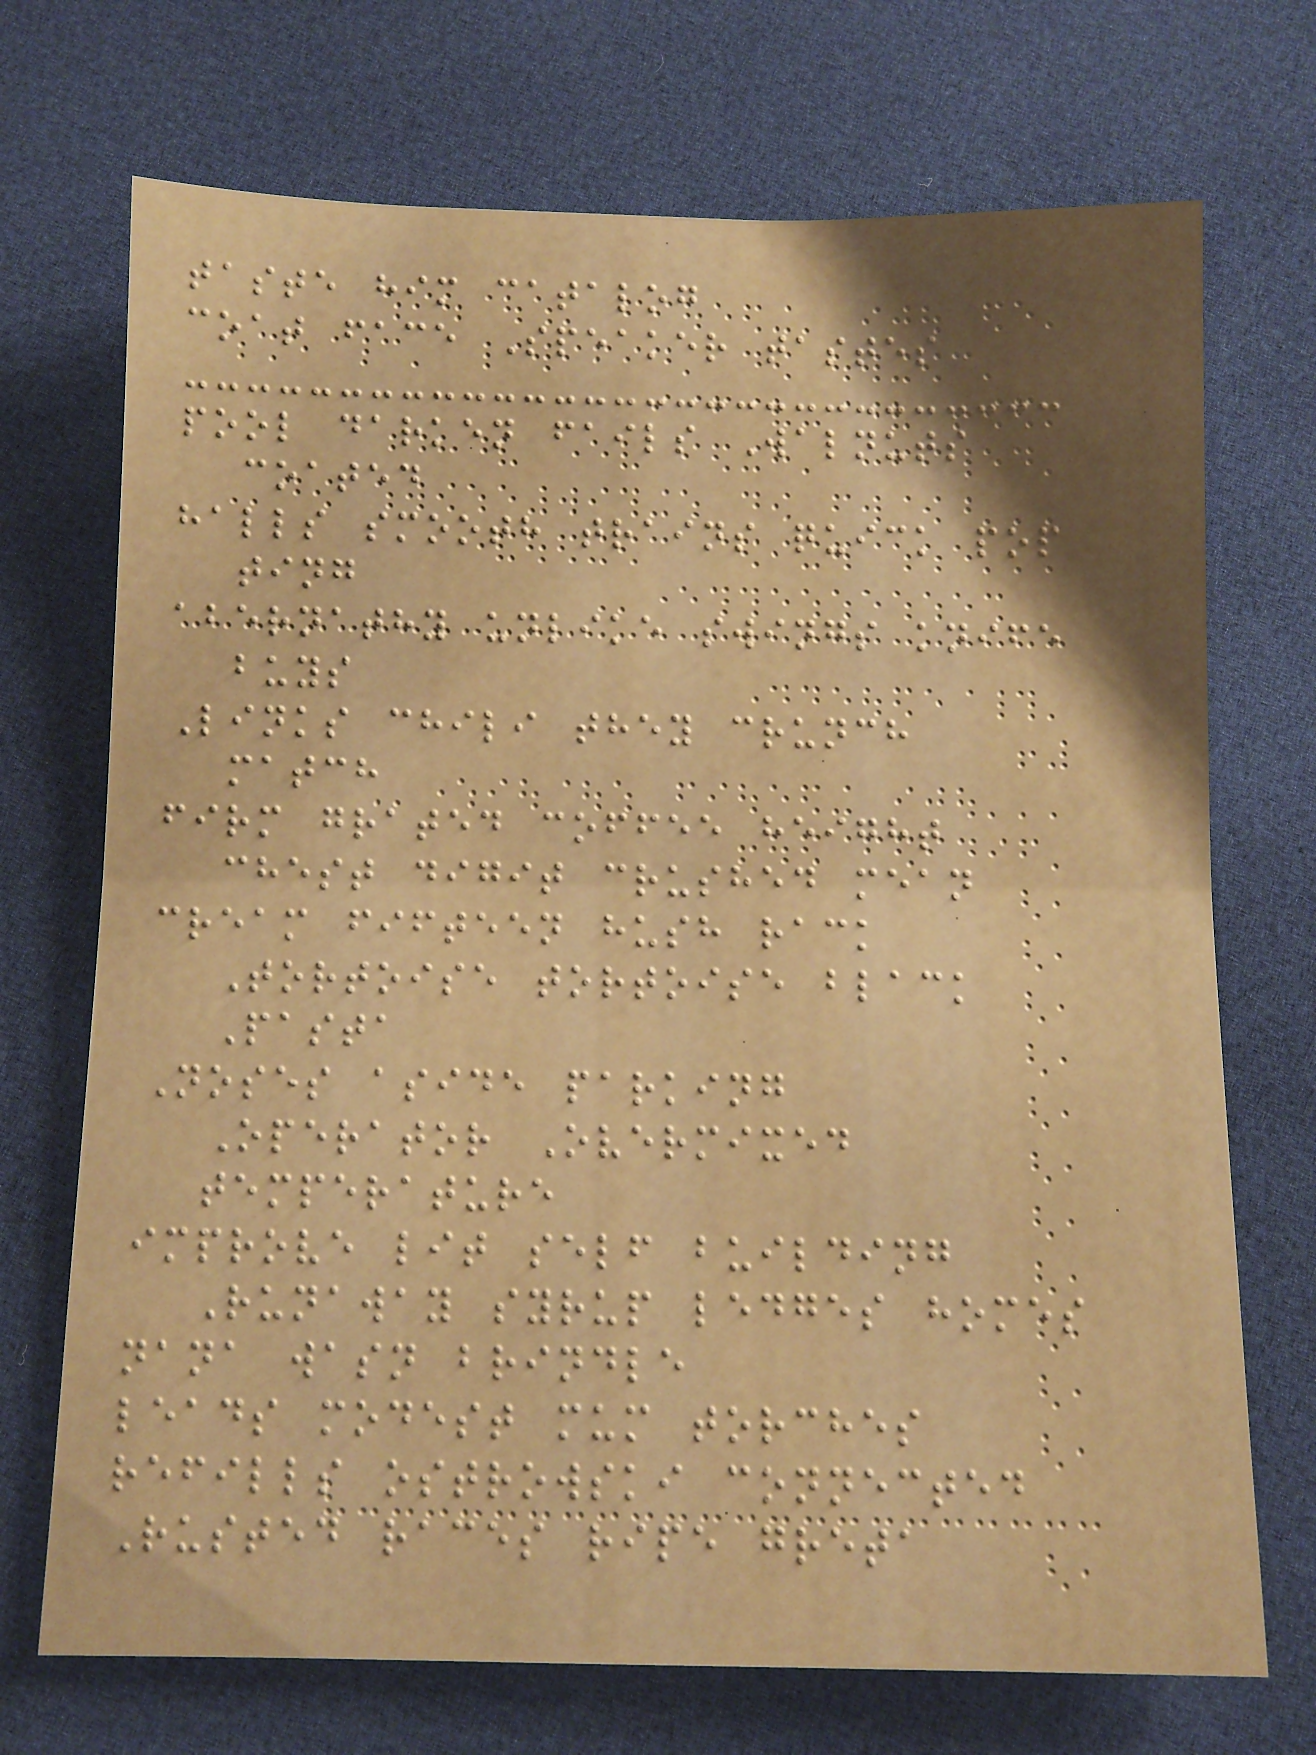taste him catalog
coat face Speaker tastes
pool darken fails Walnuts
coated
halls smooth trains quick pop
ting
abernathy unlike swings knife
buys
Links chili they crunch
match
firm grated coffee height
chest digit crushed mean
cream fifteen hush rack
Tortoise tortoise black
Pasta
Noses aside parking
Operator Overmixed
temperature
improve lit self building
Runaway syrup ledges homes
nana wasn brindle
leads modest mum torches
refills ostrowski connected
Rusted races ripe greta
